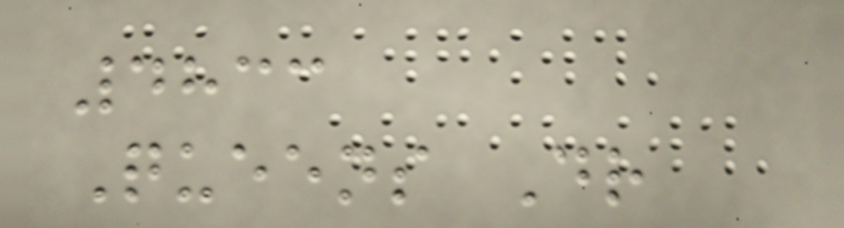4833
Queens Dr
